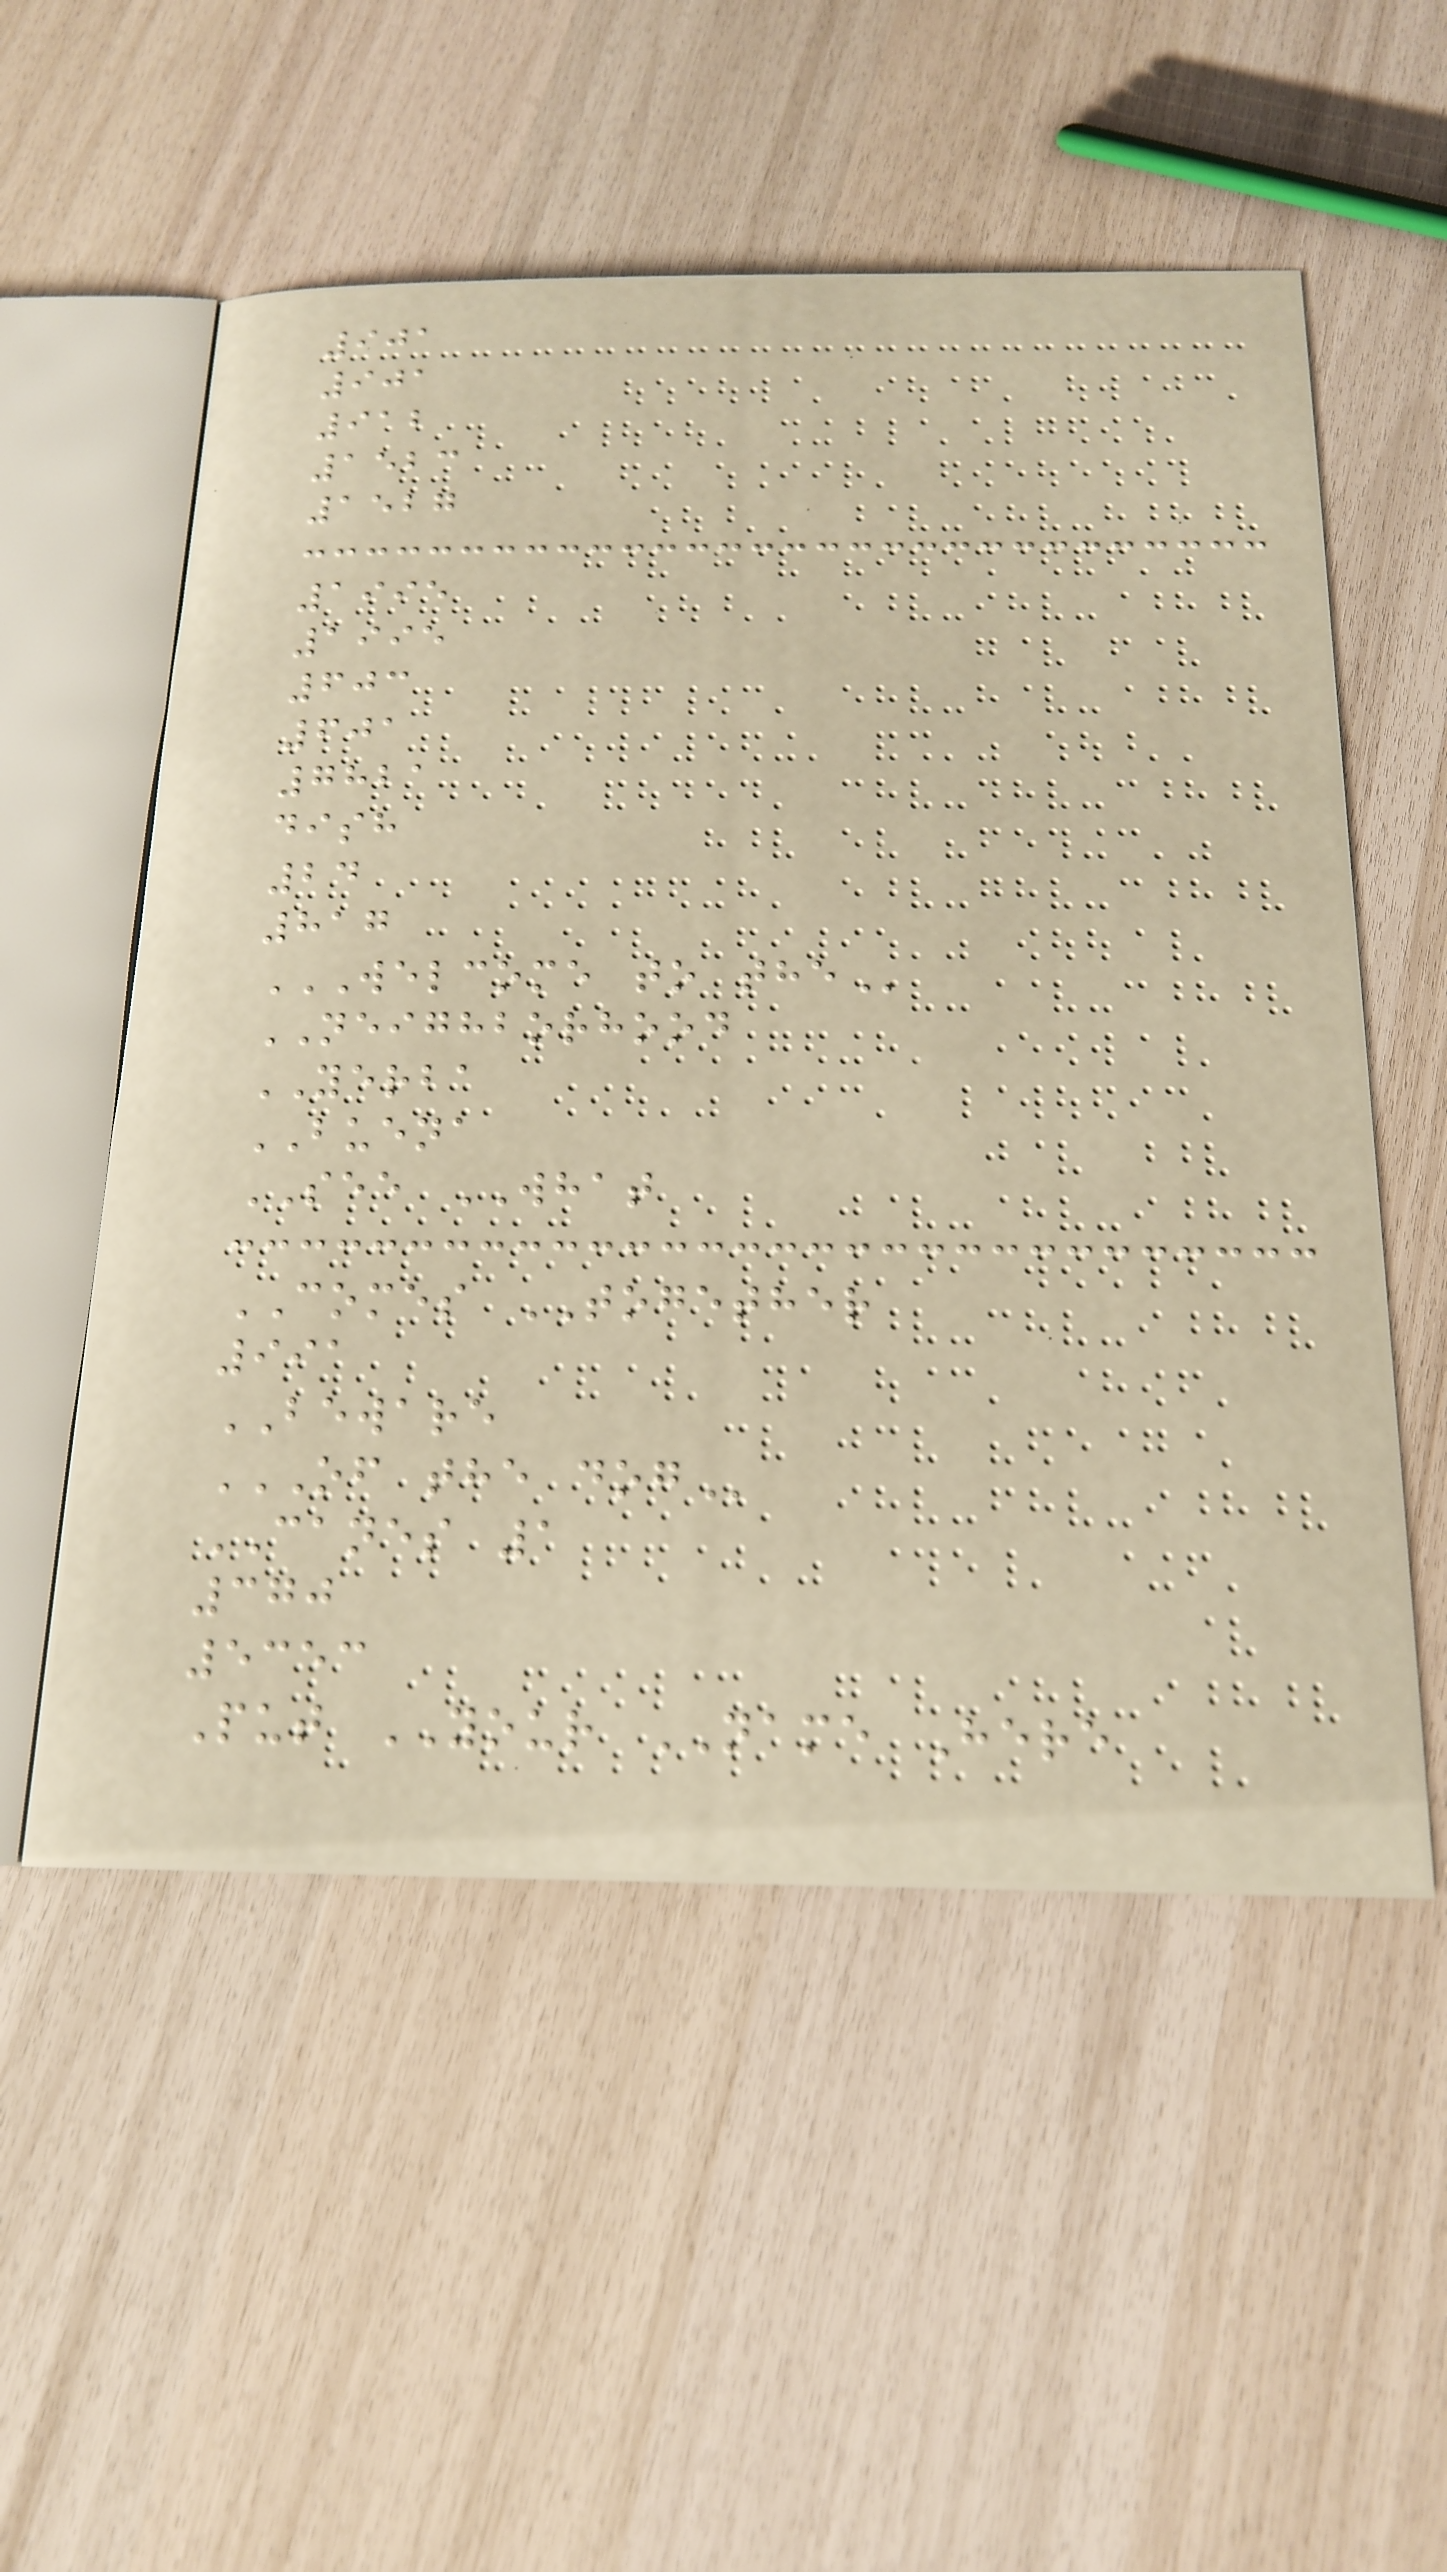901
901
912
1523
1527
1995
1995
603
601
7821
dish
24
817
WELCOME TO THE
NEIGHBORHOOD
YERBA
BUENA
SEE WHAT
COMES TOGETHER
991
BEWARE
OF THE DOG
CANES 1
370
5353
Put YOUR NAME Here
